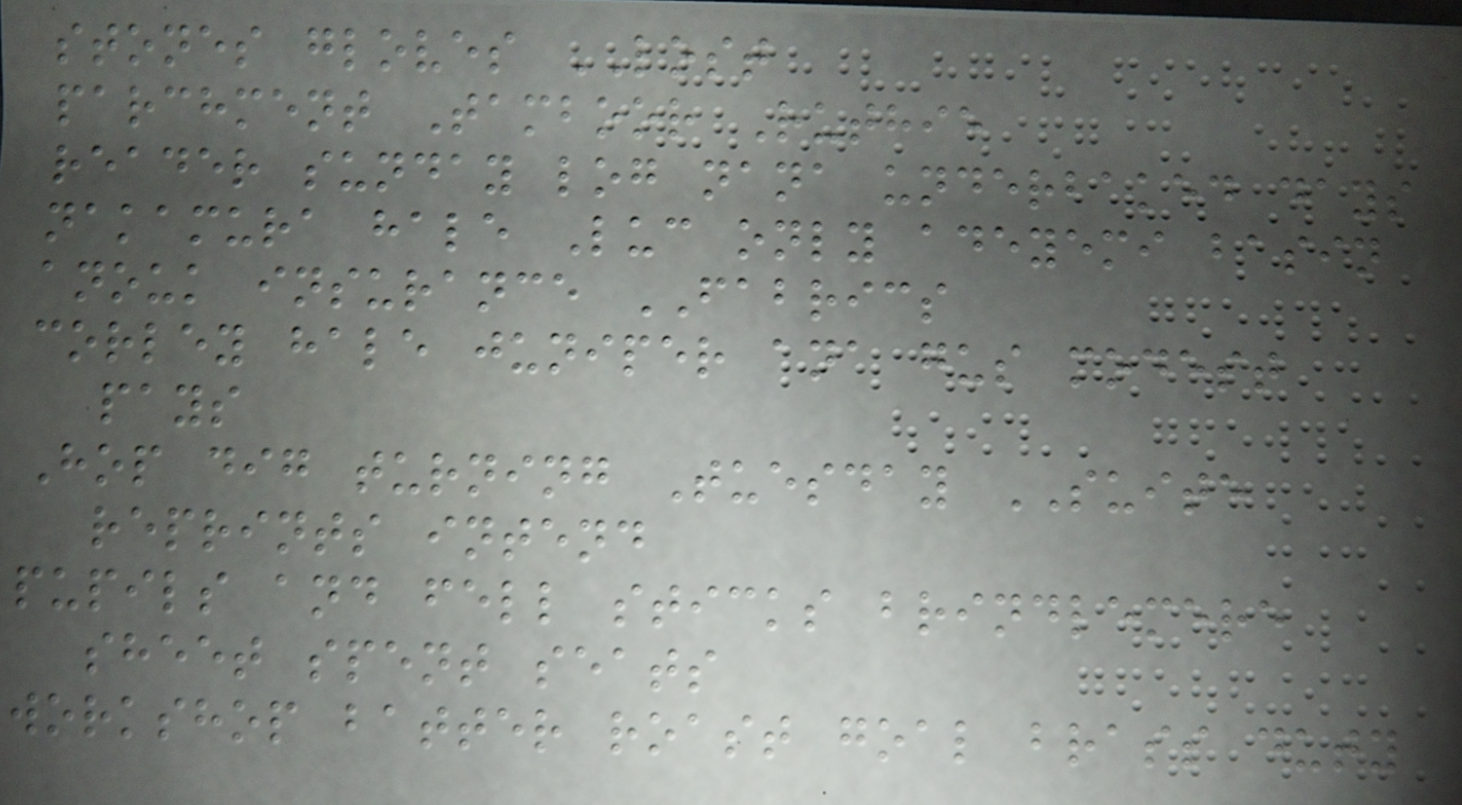stones gloves LOST
parchment Tamboor Ruthie
reader sunday log nana underbaked days
nakamura hale Luc only adeyemi basin
anouk insurance FABRICS
corley hale juniper ana gus modest
pays
Hop dig turning Tuesday SUITE
reprints intend
pupils and fell sticks brindlemere
sheet spent seats
workshop batter roast goal brass duty
